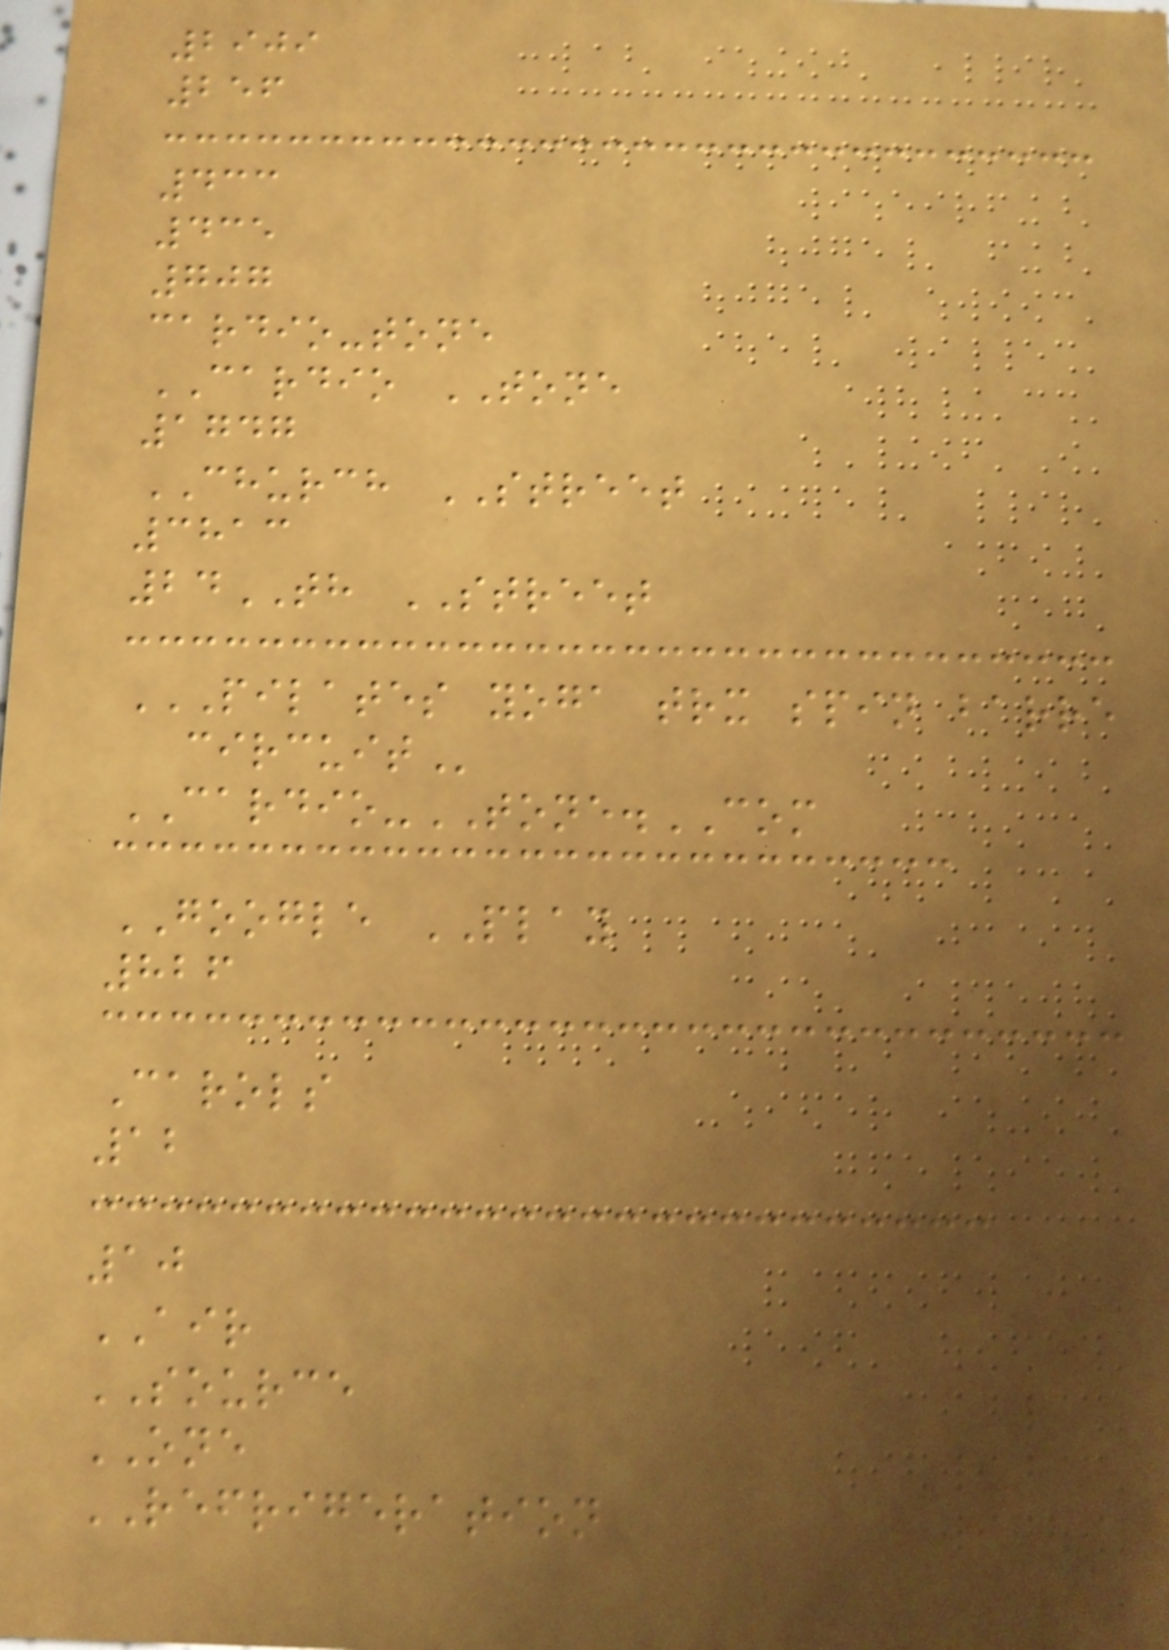2909
256
433
435
707
cardio-tone
CARDIO TONE
1747
CHURCH STREET
3813
24TH STREET
PILATES YOGA TRX SPIN BARRE
CIRCUIT
CARDIO-TONE.COM
GOOGLE PLAY
826
Carols
12
10
AIR
SOURCE
ONE
REFRIGERATION
